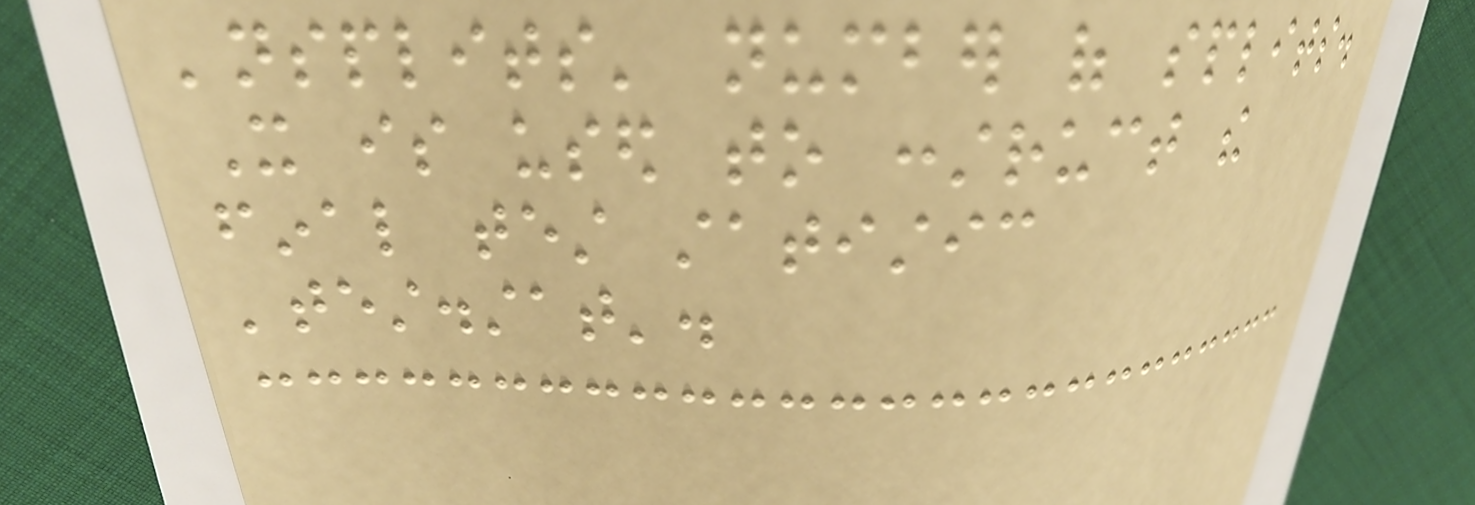'nsplits' number of splits.
It is used to construct the
final test statistic
'test.stat'.
